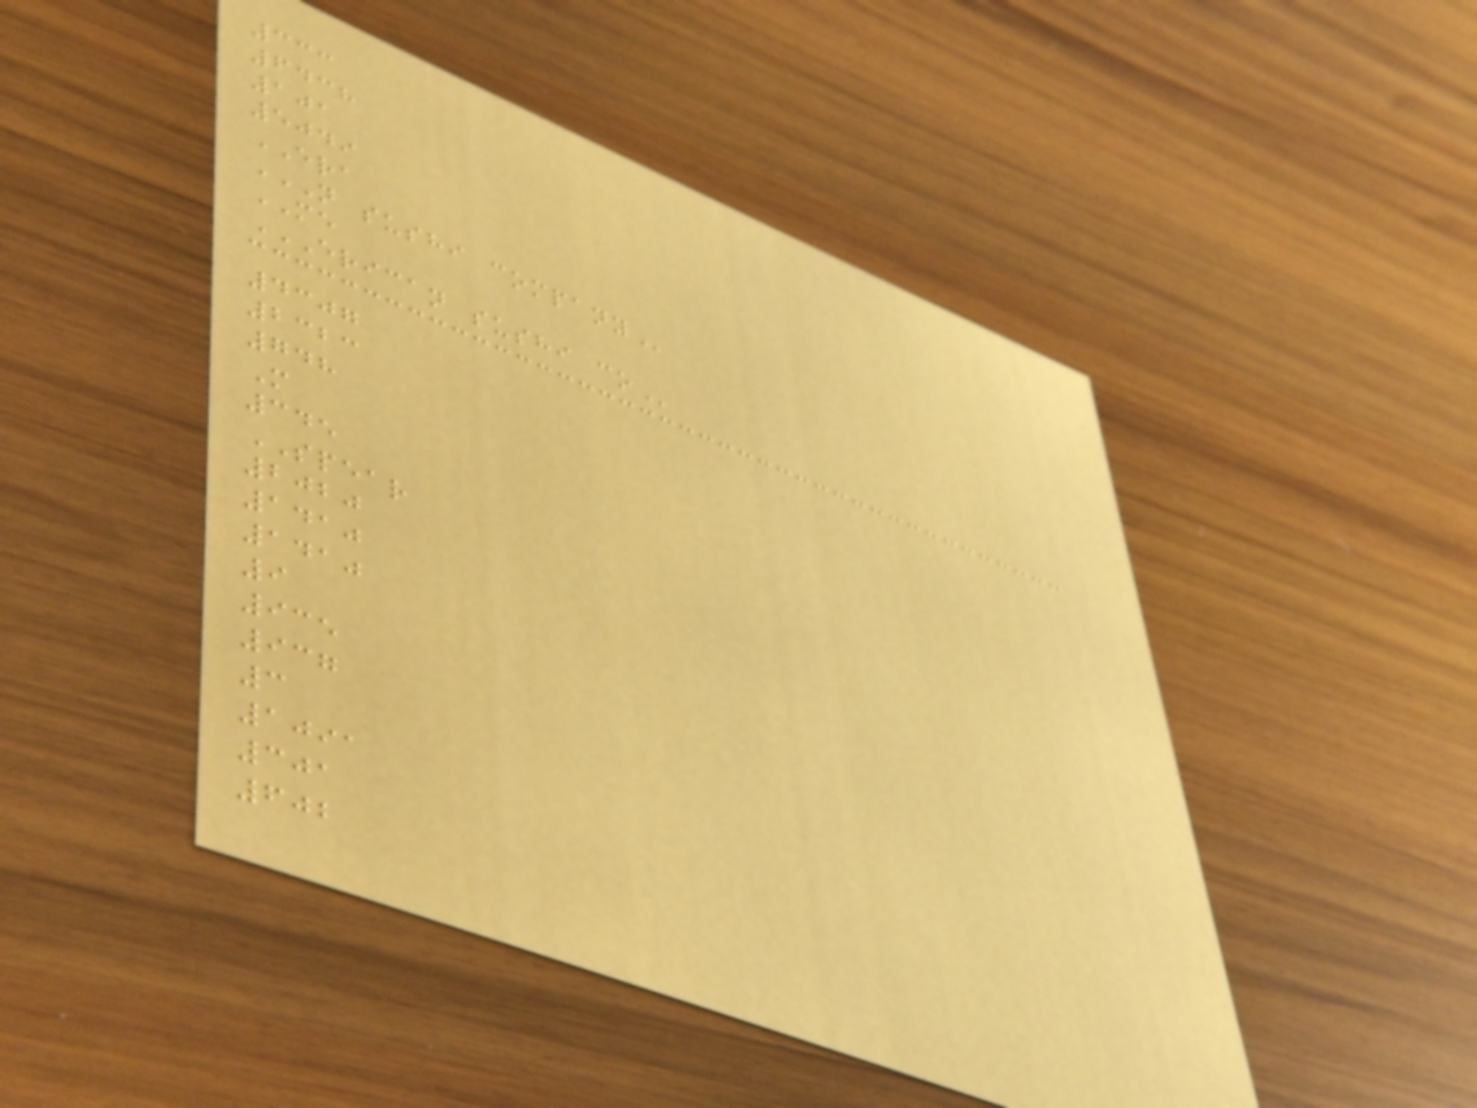333
6438
101
5049
ERA
N SUSHI COMPANY
ME
ERICAN SUSHI CO
4307
2323
748
M
345
SPEAR
2020
1410
1410
9
935
937
3
1091
301
602
